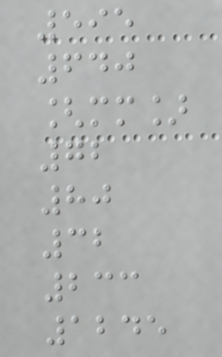595
640
[mm]
72
80
32
233
1245
